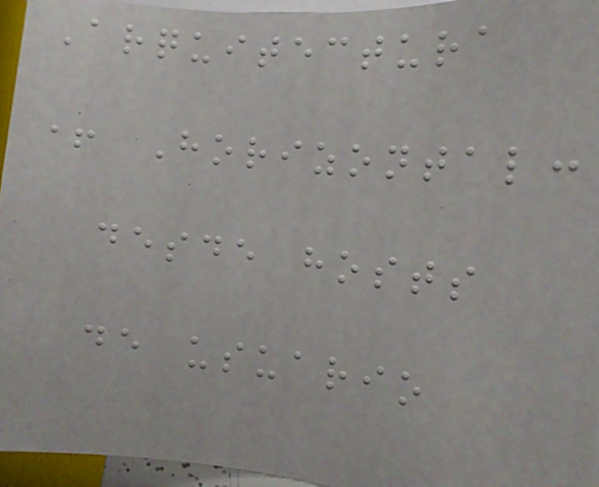Arquitectura
+ Horizontal:
desde hosts
de usuario
